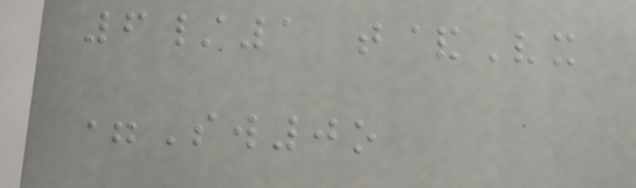6/1 t&Vx
=Sw0o
